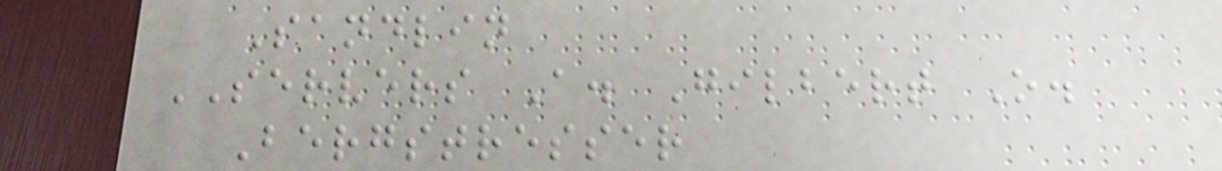Sandlin
SERVERS A. Gilbert O.
Bergstresser
